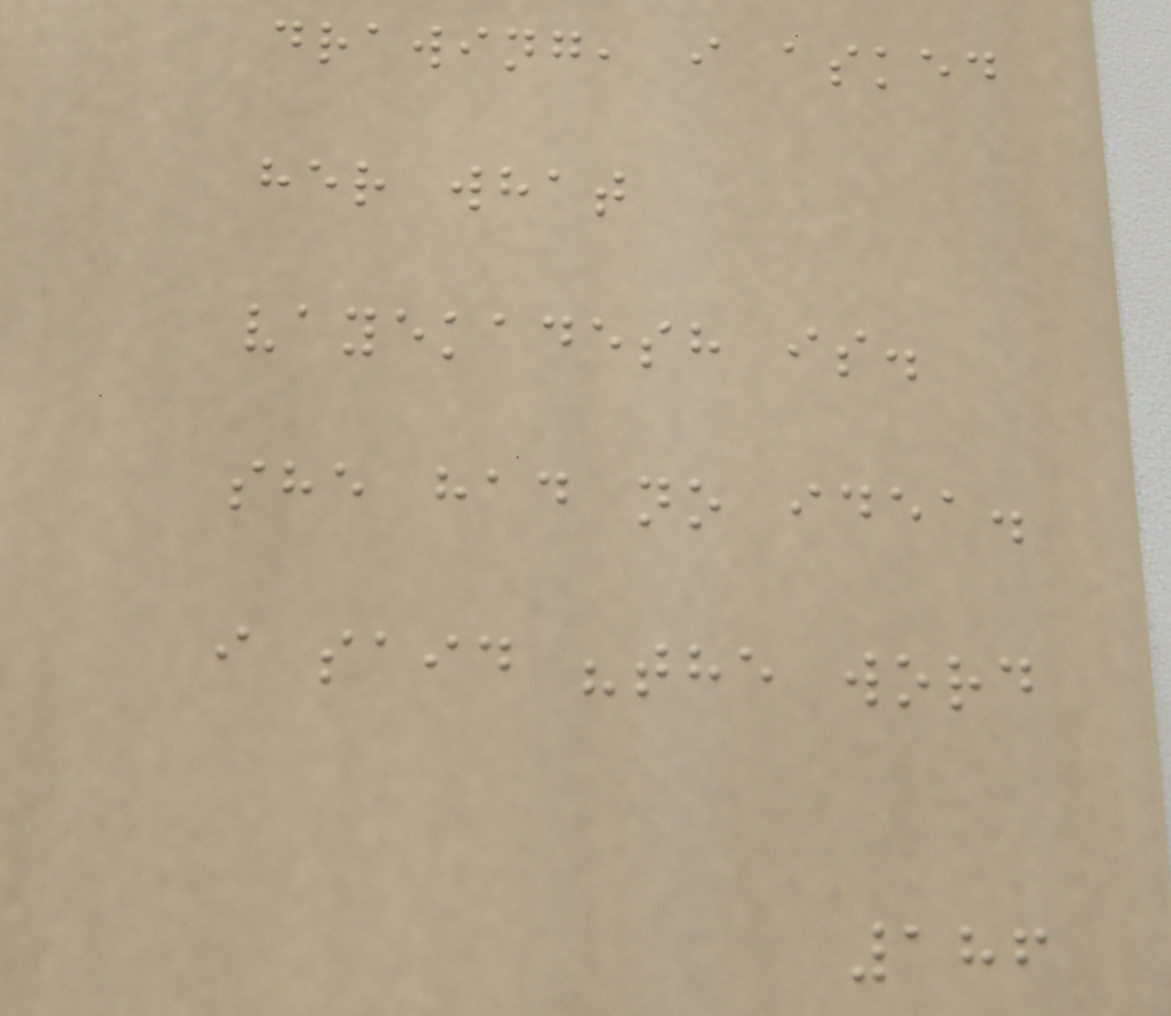drawing, i asked
her what
vayekadesh is.
she had no idea.
i said "the word
186
